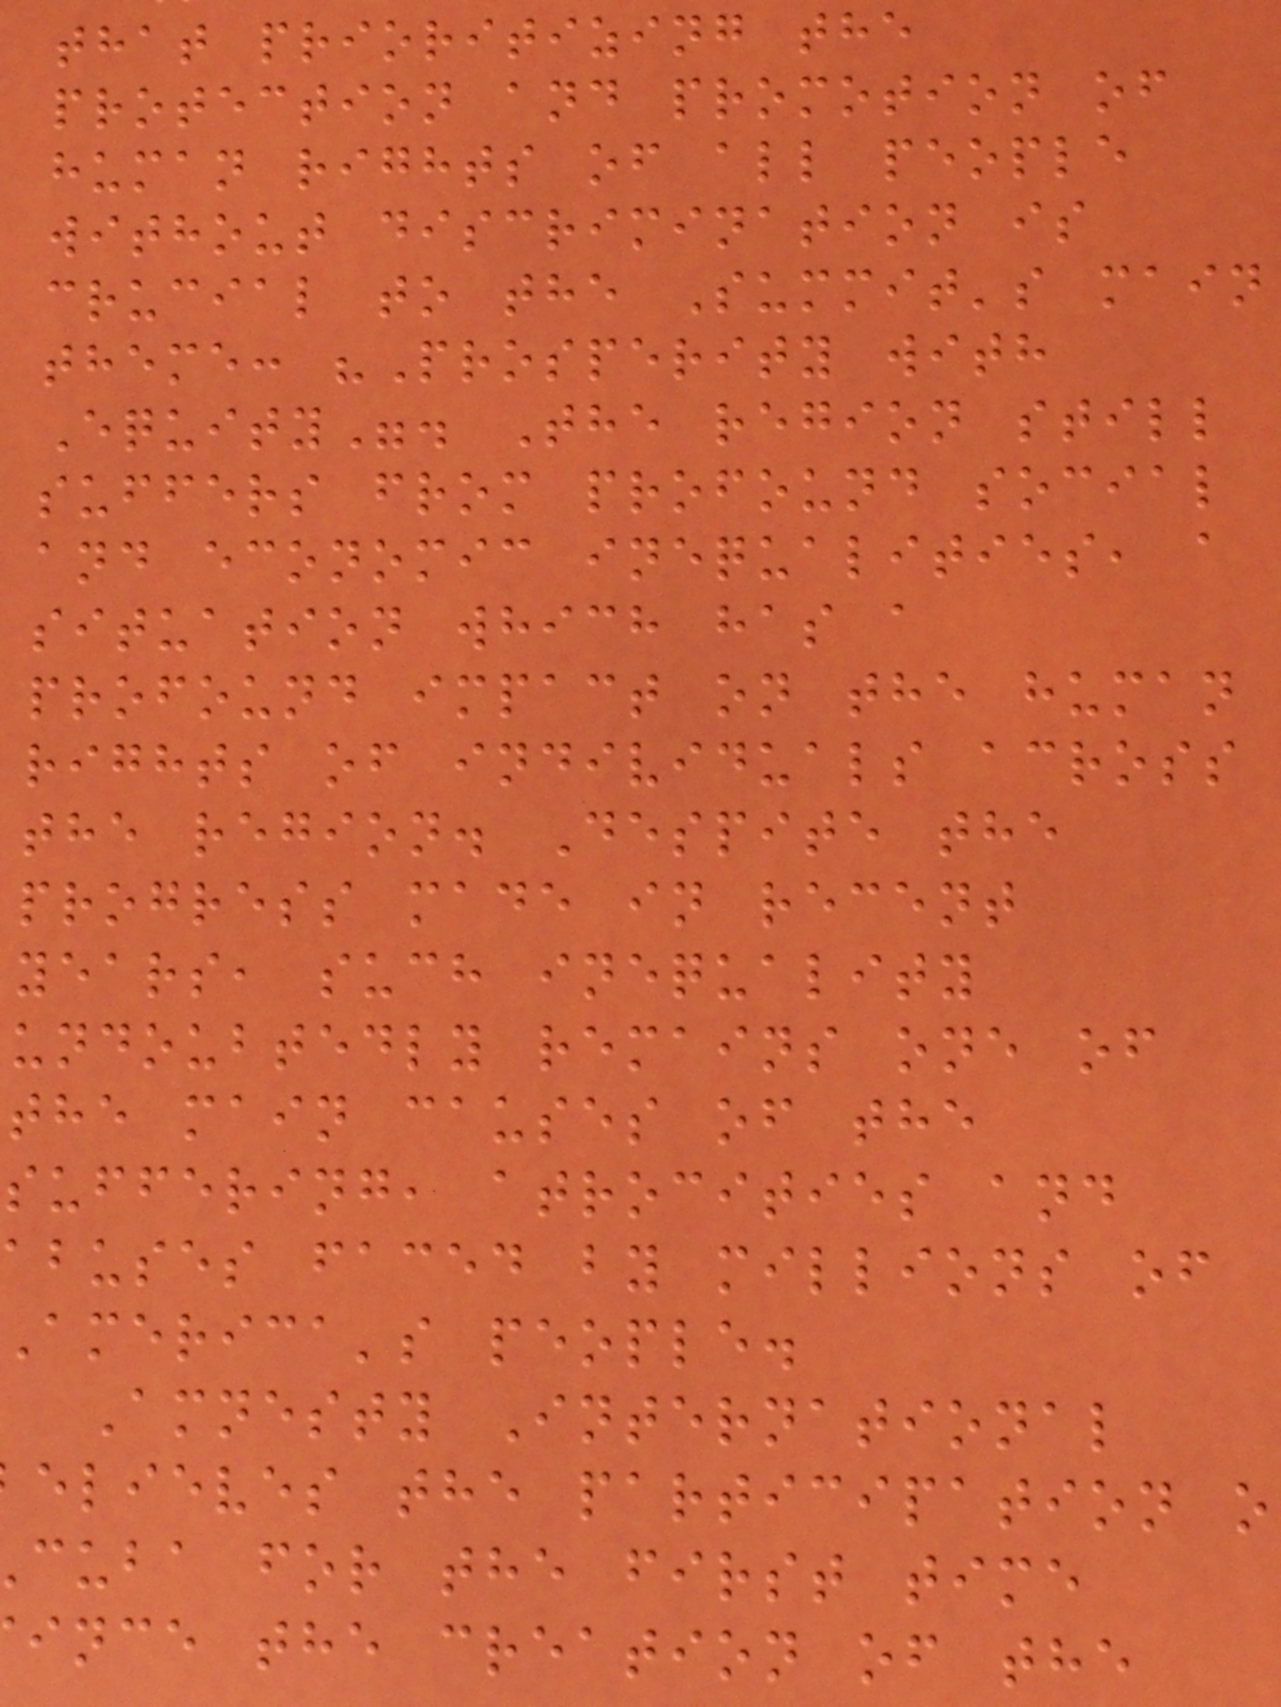that prioritizing the
protection and promotion of
human rights of all people
without discrimination is
crucial to the Summit's main
theme: "Prosperity with
Equity". The region still
suffers from profound social
and economic inequalities, a
situation which has a
profound impact on the human
rights of individuals across
the region. Despite the
progress made in recent
years, such inequality
undoubtedly remains one of
the main causes of the
suffering, atrocities and
abuses faced by millions of
america's people.
Amnesty International
elieves the participation o
cuba for the first time
ince the creation of the
